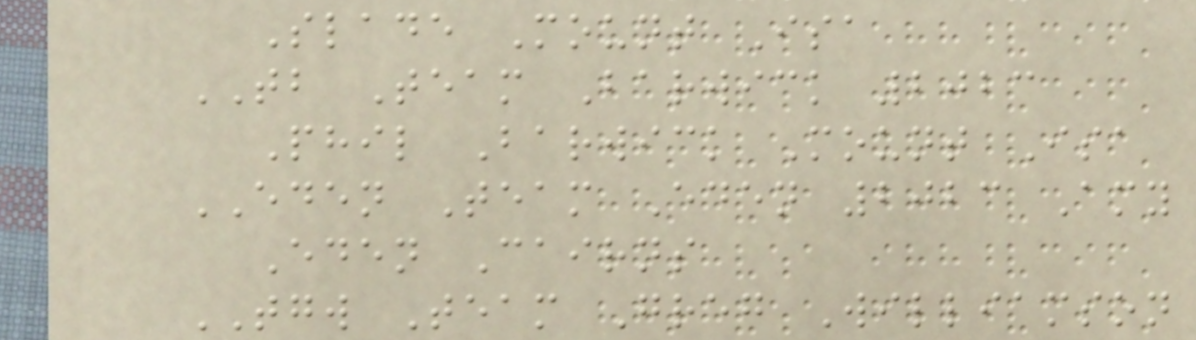Slade Mount Isa
TB Team Barwick 2023
Phil Barwick Mount Isa
EDEN Team Eden 2023 Amy
Eden Cairns
TGW Team Greg Williamson
